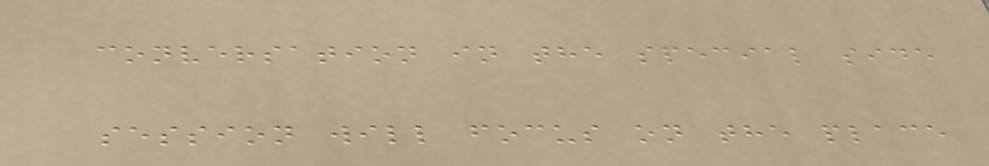conversation in the special side
session will focus on the place
